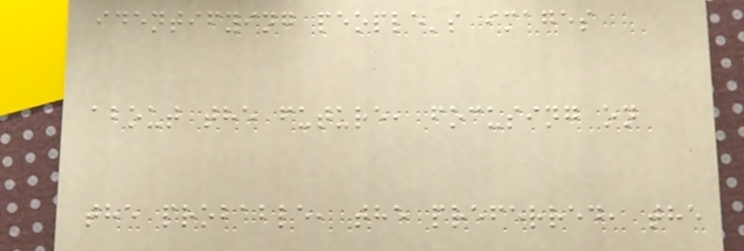identifying people's images
about the future, focusing on
the probable, the preferred, the
